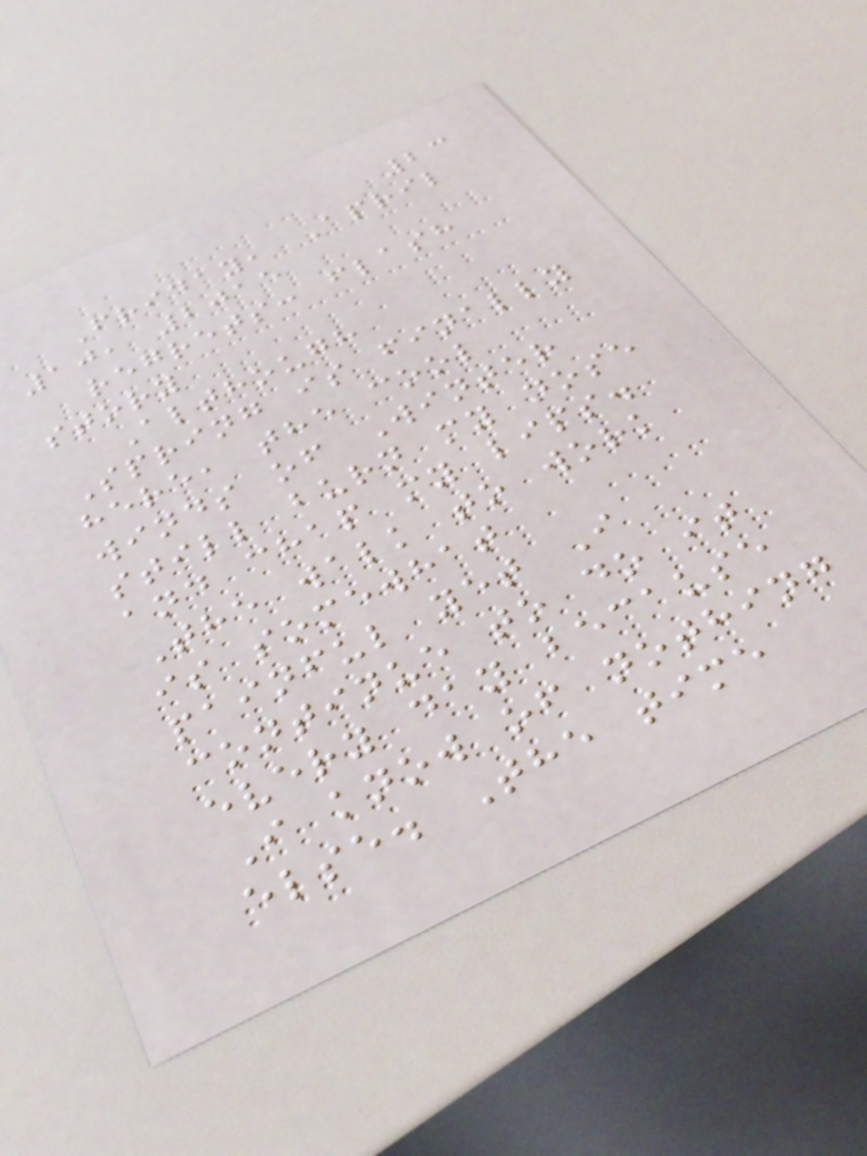23
Friday, April
10, 2015
regrets: flash
story
Although
Spring is finally
here, the cool
winds of Winter
still burn my nose
and chap my lips.
The walk to work
is somewhat
painful yet I
continue to do it
every day because
I know of nothing
else. The time
